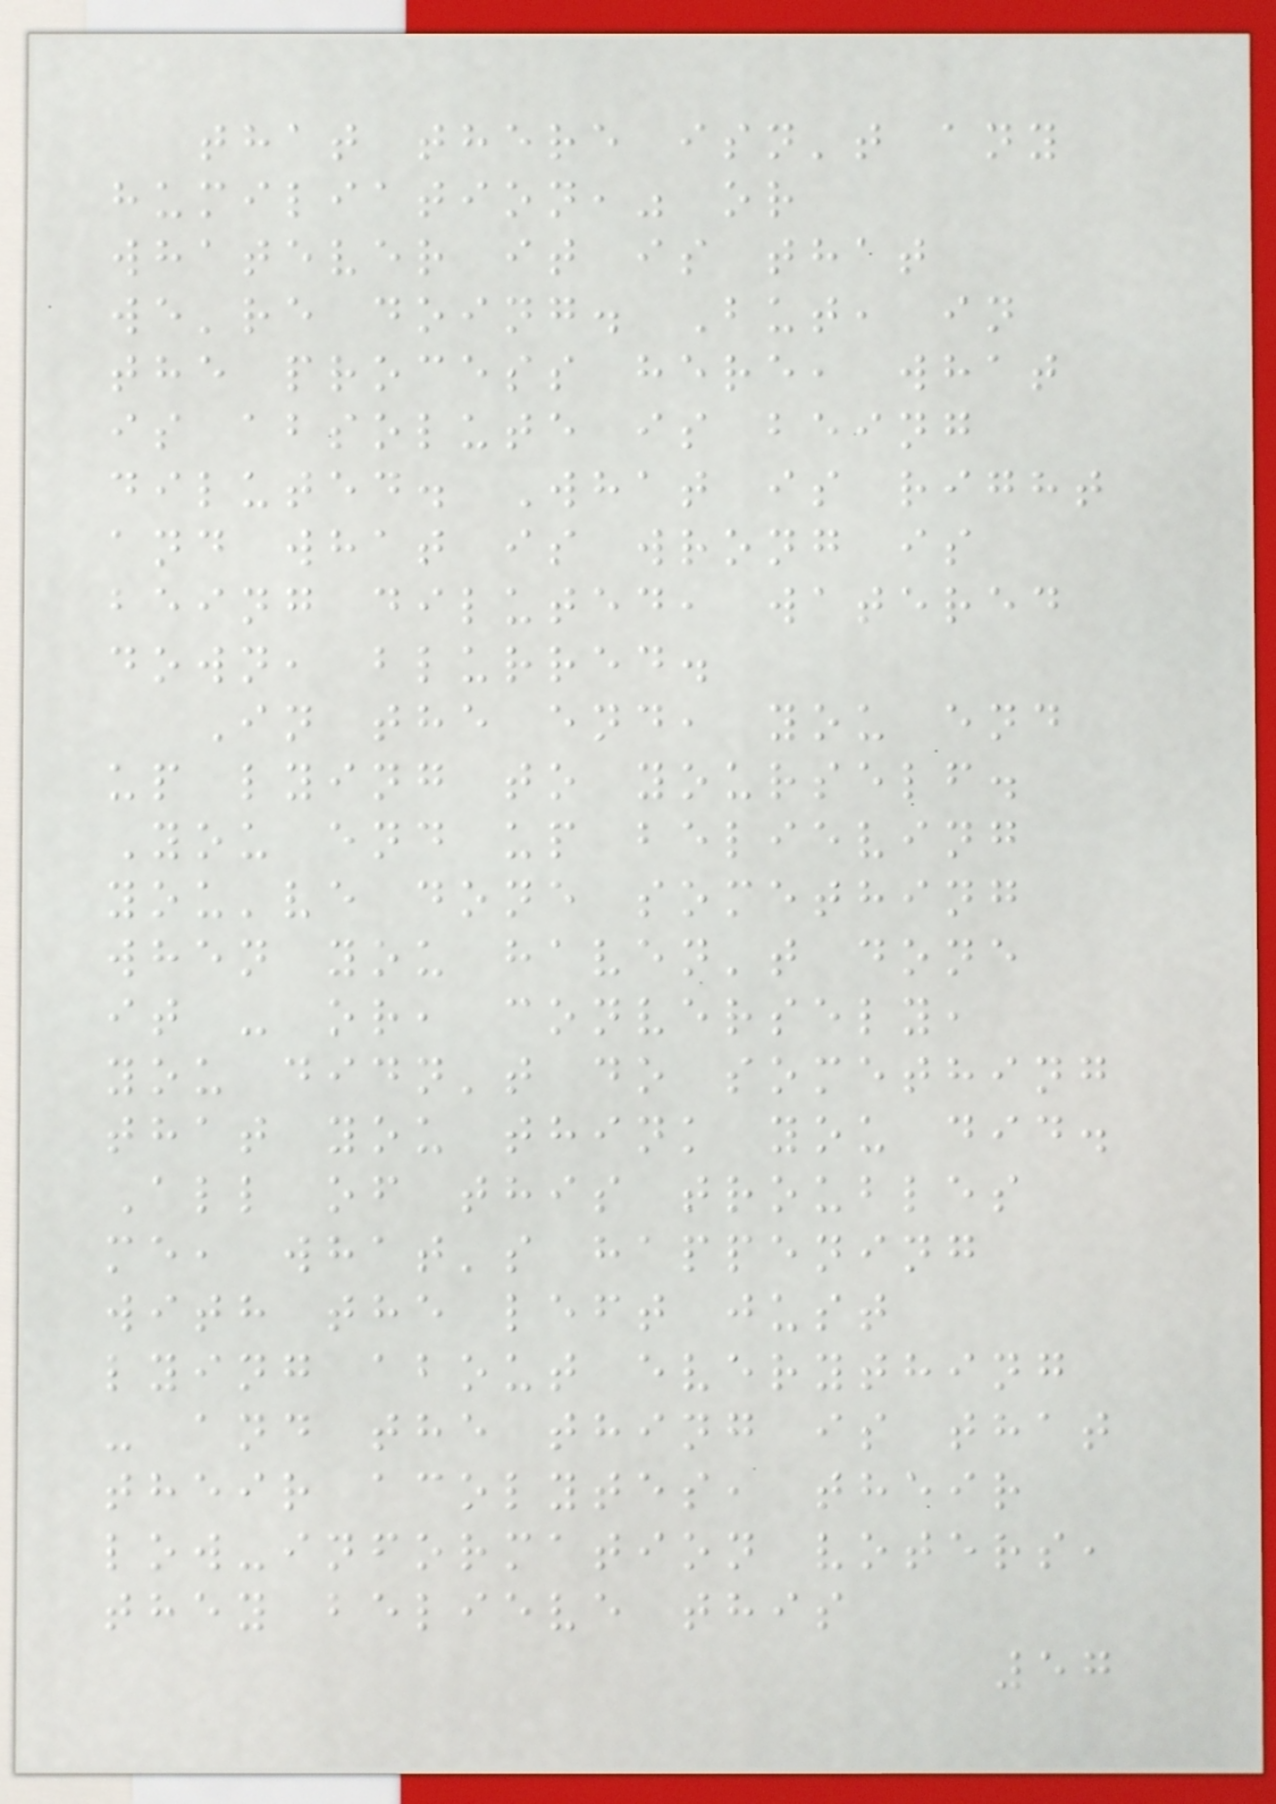that there isn't any
humiliation," or
whatever it is that
we're doing. But, in
the process here, what
is absolute is being
diluted. What is right
and what is wrong is
being diluted, watered
down, blurred.
In the end, you end
up lying to yourself.
You end up believing
you've done something
when you haven't done
it - or, conversely,
you didn't do something
that you think you did.
All of this troubles
me, what's happening
with the left just
lying about everything
- and the thing is that
their acolytes, their
low-information voters,
they believe this
57
